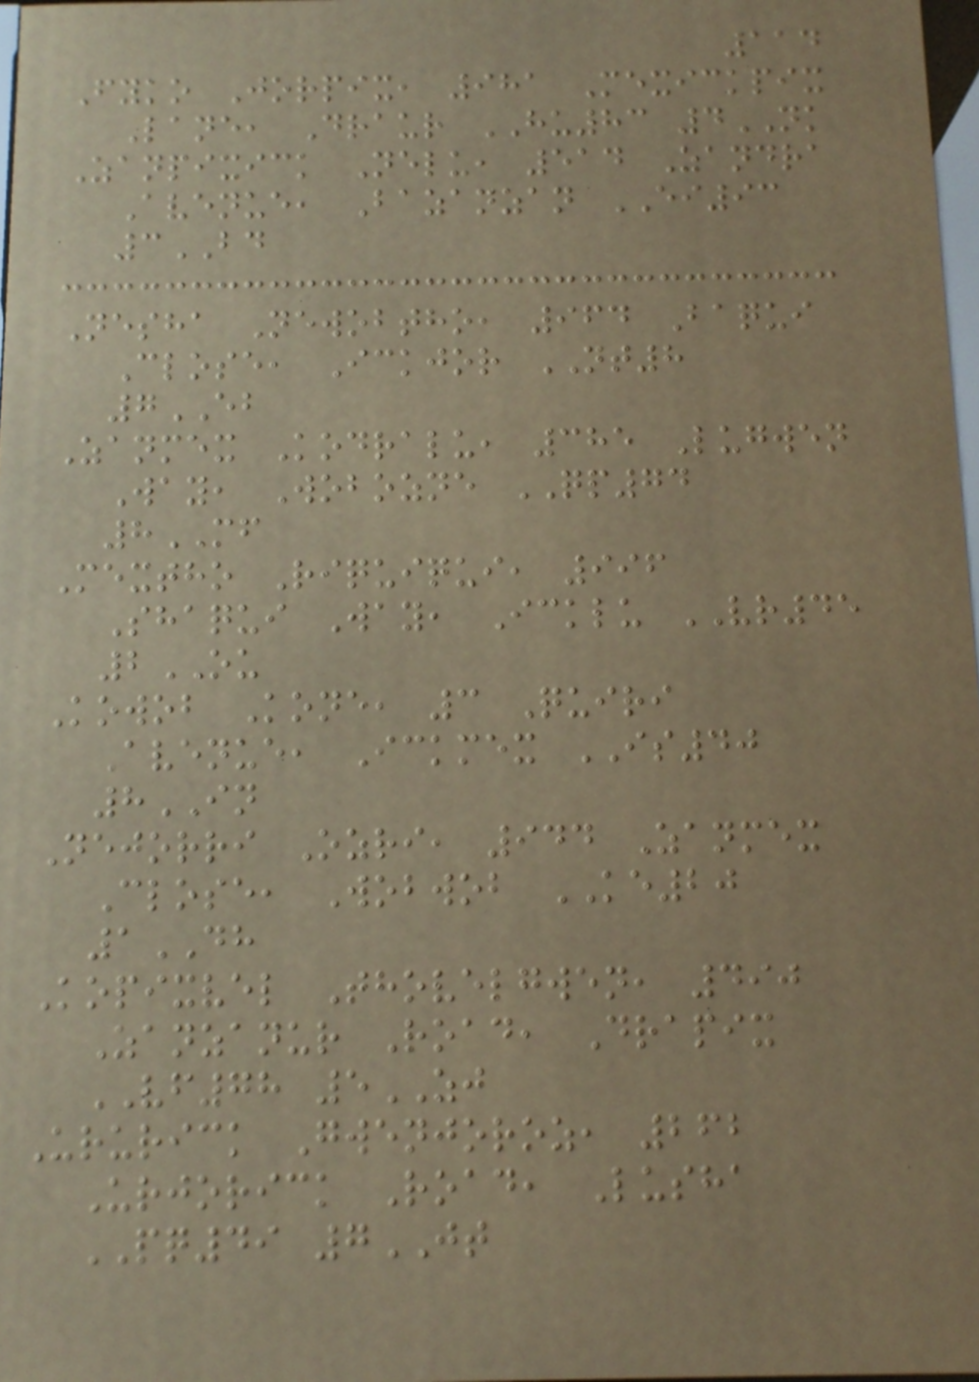114
Fyko Jorpix, 981 Mexickpix
Lane, Draur HU83 4NK
Zanpixick Nelu, 514 Zandra
Avenue, Bazanzan EI93
3BD
Nesha Newobtho, 964 Baqui
Close, Ickjor NT8
7EB
Zanmex Kodralu, 385 Lugwen
Way, Wobozne QP74
8MF
Mextho Riquiqui, 996
Shaqui Way, Icklu VR45
2OU
Kowob Kone, 3 Quiri
Avenue, Ickmex IS40
8IN
Nejorri Ozri, 944 Zanmex
Close, Wobwob KE20
1DH
Kopixvel Thovelgwen, 490
Zanzanur Road, Drapix
VF78 5ZJ
Ururick Gwenjoroz, 262
Urjorick Road, Lusha
PQ49 7JT
